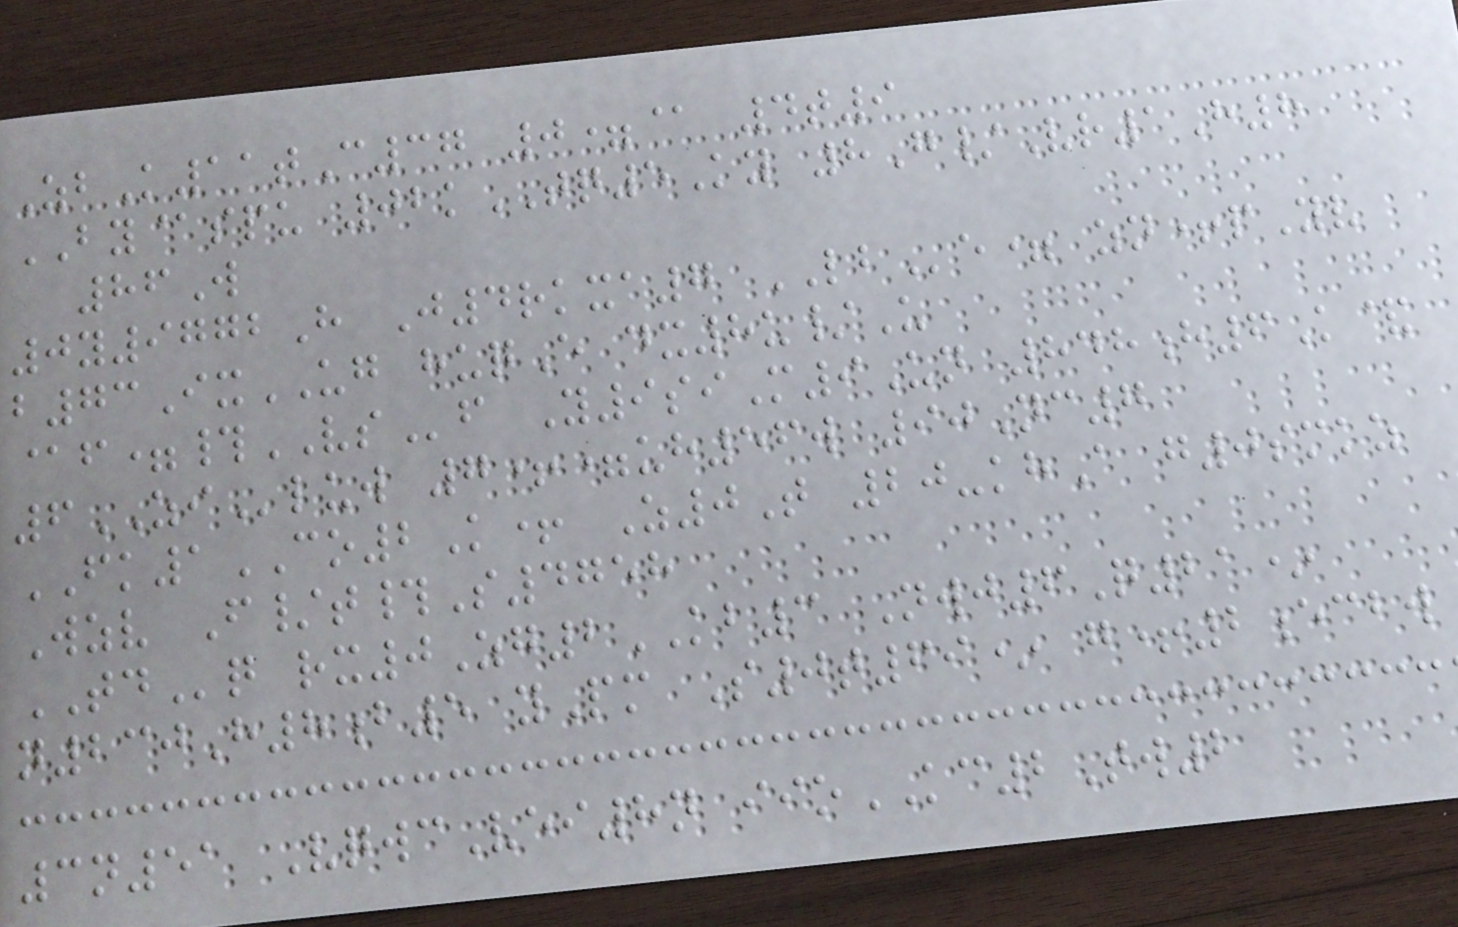ZbK11tC37 0=@ 4t9
BY@spu 02kTQ5Ky 8G/Vr1H8
86W
0y9772H J4rkxa7 LBe= zn+pYv
b73IxUG huqE dx8u/U
@f=#VSf Y9siM9Un 848h6K&
6ZIluw 7+=uh56w 90Nc7
FK1CO2K+ Z0T 20-khA g0smkz
Wzv F/t#S4758
TDq rx0Zg2KB3 Nwj6Q21*
n230H8b5 yPm S0t69* g+2ecbw
3n51 VqwcVei8n iioKC2Tw2
